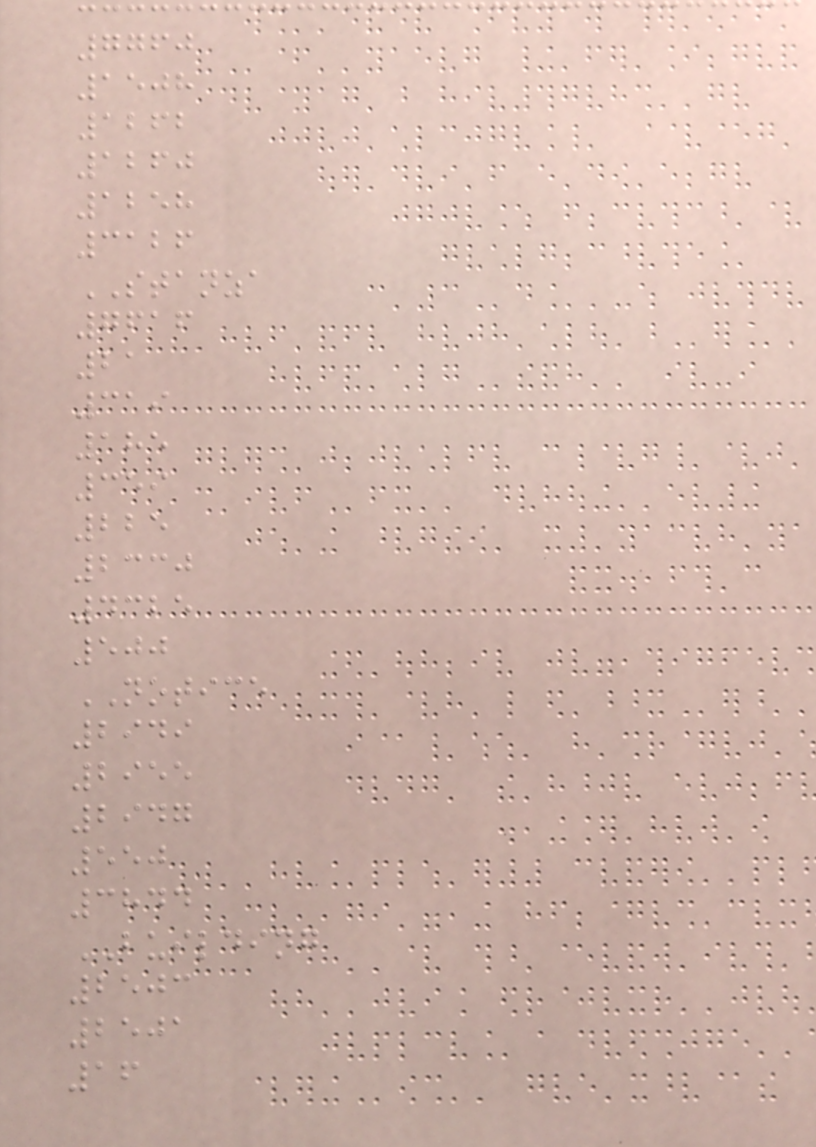7760
1508
1262
1260
1258
3126
STANZA
7616
21
319
185
359
225
2330
4325
500
NOTICE
2949
2955
2947
550
3844
BUILDING
2503
2501
16
